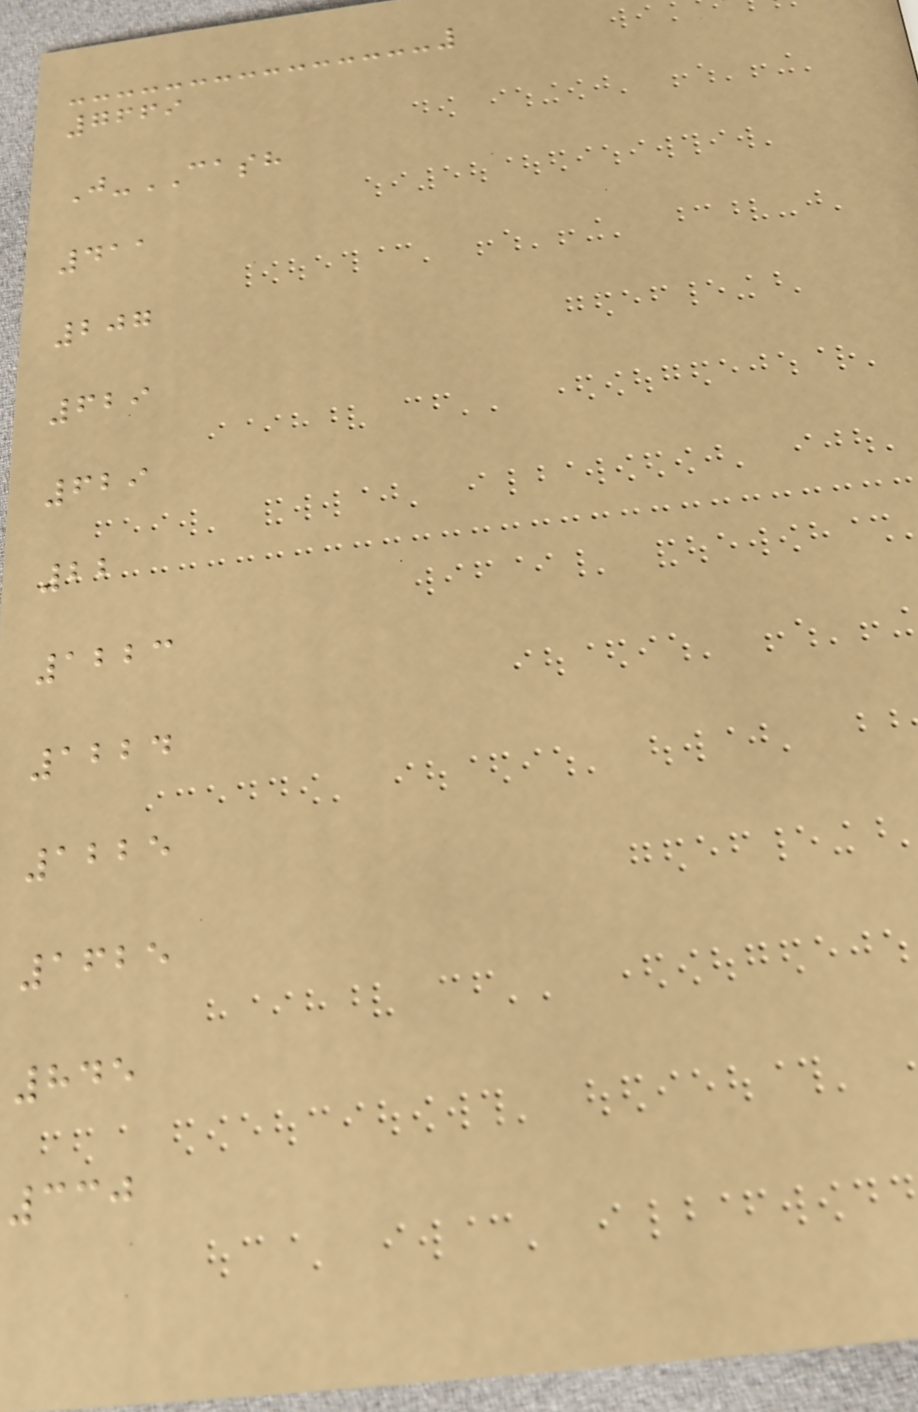7669
J-CASH
411
207
629
629
22
1223
1224
1225
1625
845
330
